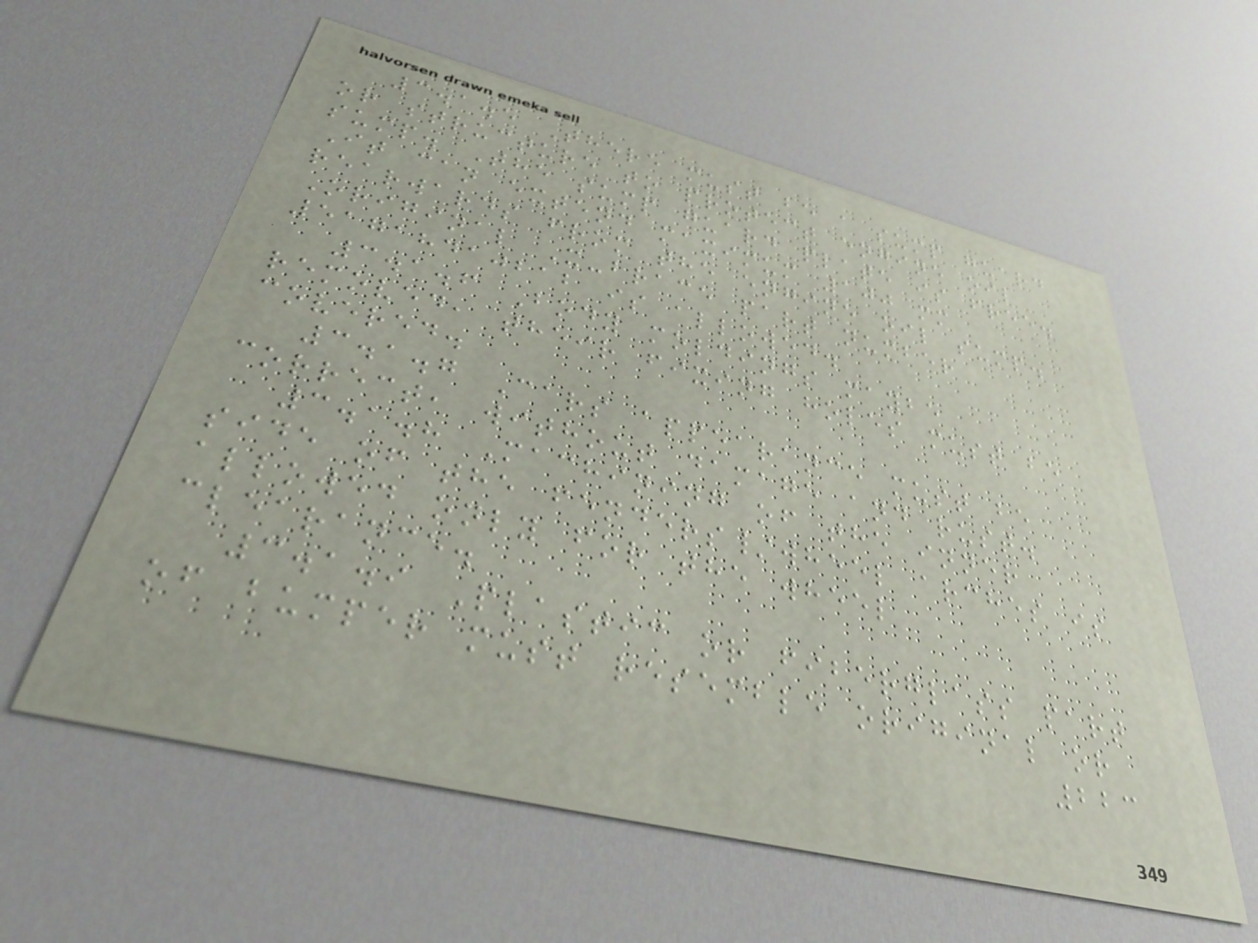3.1.5 There must be a sump guard
or structure to protect engine oil
sump. The sump guard plate is free.
It can extend maximum 100 mm
rearwards from the engine oil sump.
Original X-brace part number
51718410212 is allowed.
3.1.6 Body moldings maybe
removed, their fixing holes must be
covered.
3.1.7 Cars appearance must be
correct, without damage and rust.
3.1.8 Machining of the inner
side of the fenders/wheel arches is
allowed only for the wheel
clearance.
3.1.9 Plastic or fiberglass part
of bumper must resemble original or
223
